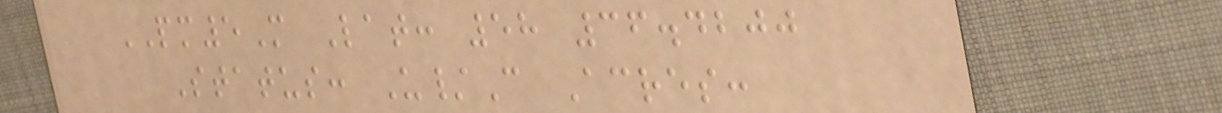PM5M Lat: 58 36.4200
Status: U/C Acres:
